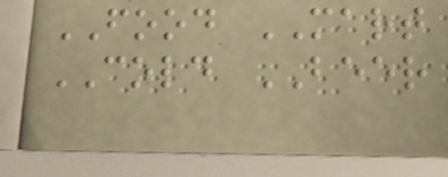FOOD MART
COLD BEER
